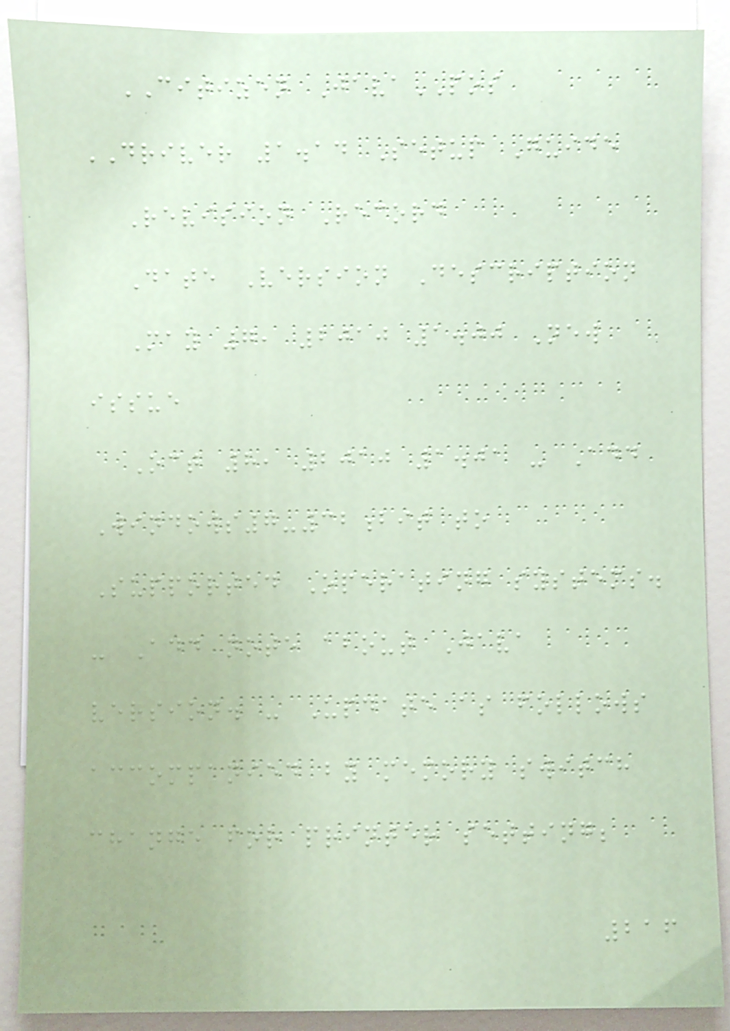CITIZEN JavaPOS
DRIVER 1.14 Setup Guide
Revision Record
Date Version Description
May 7, 2010 1.00 New
issue
Oct 8, 2010 1.01 - Add
Windows7-32bit to
Supported Operating systems.
- Add note about Java
version. - Update as follows
accompanied by memory switch
change for printer setting;
216
